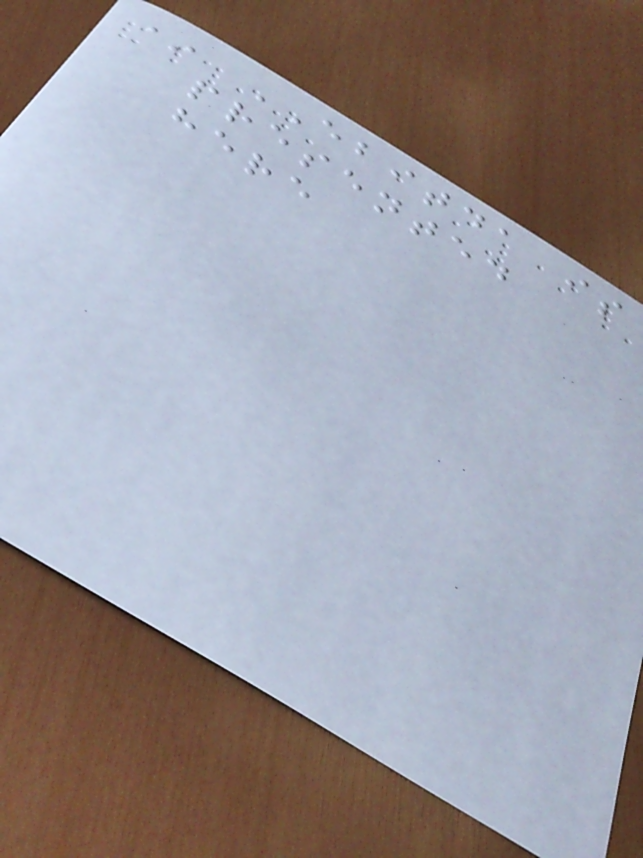* EBITDA is
presented
here
